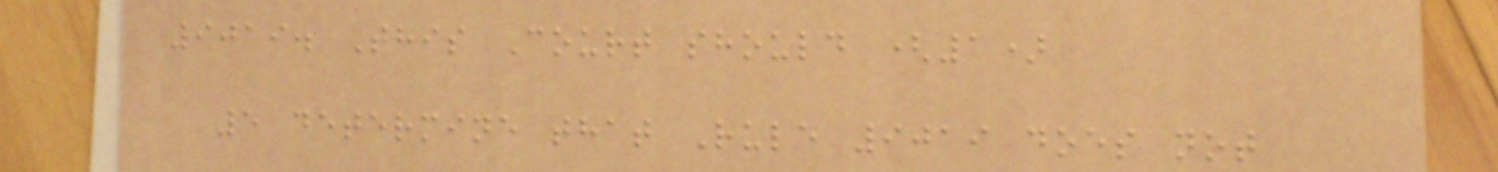9019. This Court should (1)
5 determine that Rule 9019 does not
